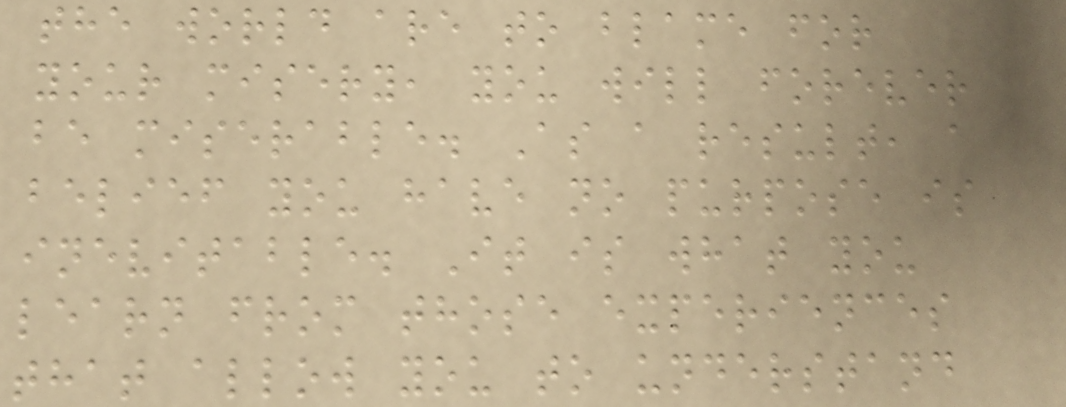the world are to blame for
your misery, you will forever
be miserable. As a result, a
belief you have no purpose is
inevitable. It is what you
learn from those experiences
that allow you to understand
